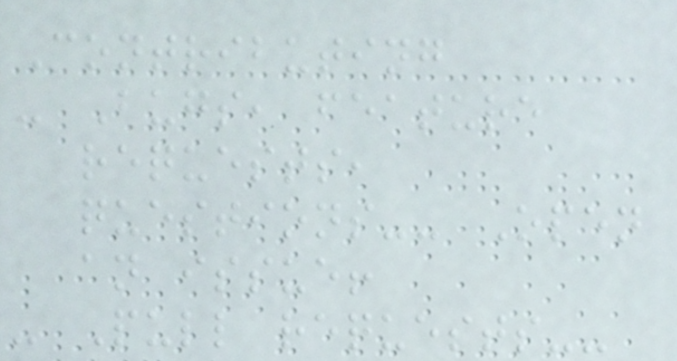Contributing
- Bugs, feature
requests,
questions-- Open
an issue!
- Pull requests--
